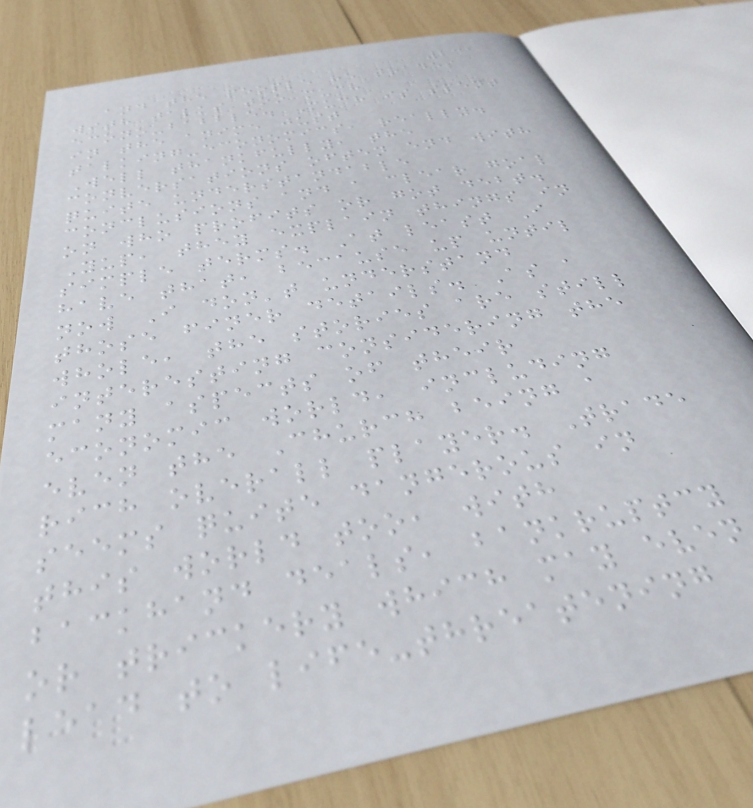231
and the people he trades
with talks too much
econo-babble. Much is spent
in the anime just
talking-economics, really.
Well thankfully, the
conversations often end with
quite understandable
conclusions and a clear goal
on who profits or got debt.
Yup, they explain things in
simple terms. At least I
have that, because up until
now I don't understand
those finer details. As a
whole, the stories are still
interesting considering the
many aspects of their
economic world, including
even the Church being a
rich overall player. Trade
seems quite dangerous in
this world too, with
backhand deals, bankruptcy
or trickery which may even
lead to life-threatening
